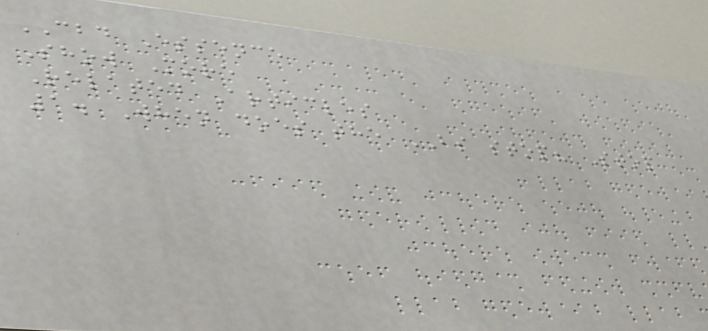CBD Essence
Show More
Related Articles
1. When does the BS stop? Stop
